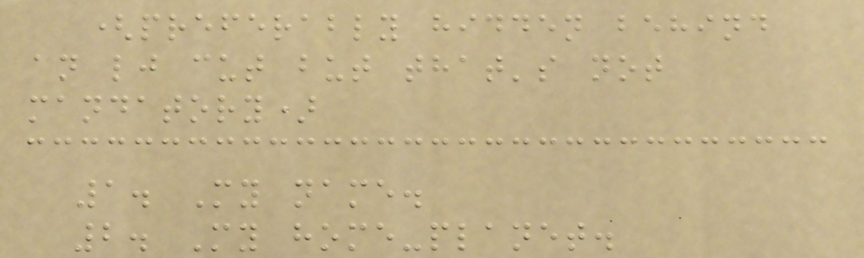(preferably hidden behind
an lj cut but that's not
mandatory)
1. My name.
2. My home-planet.
